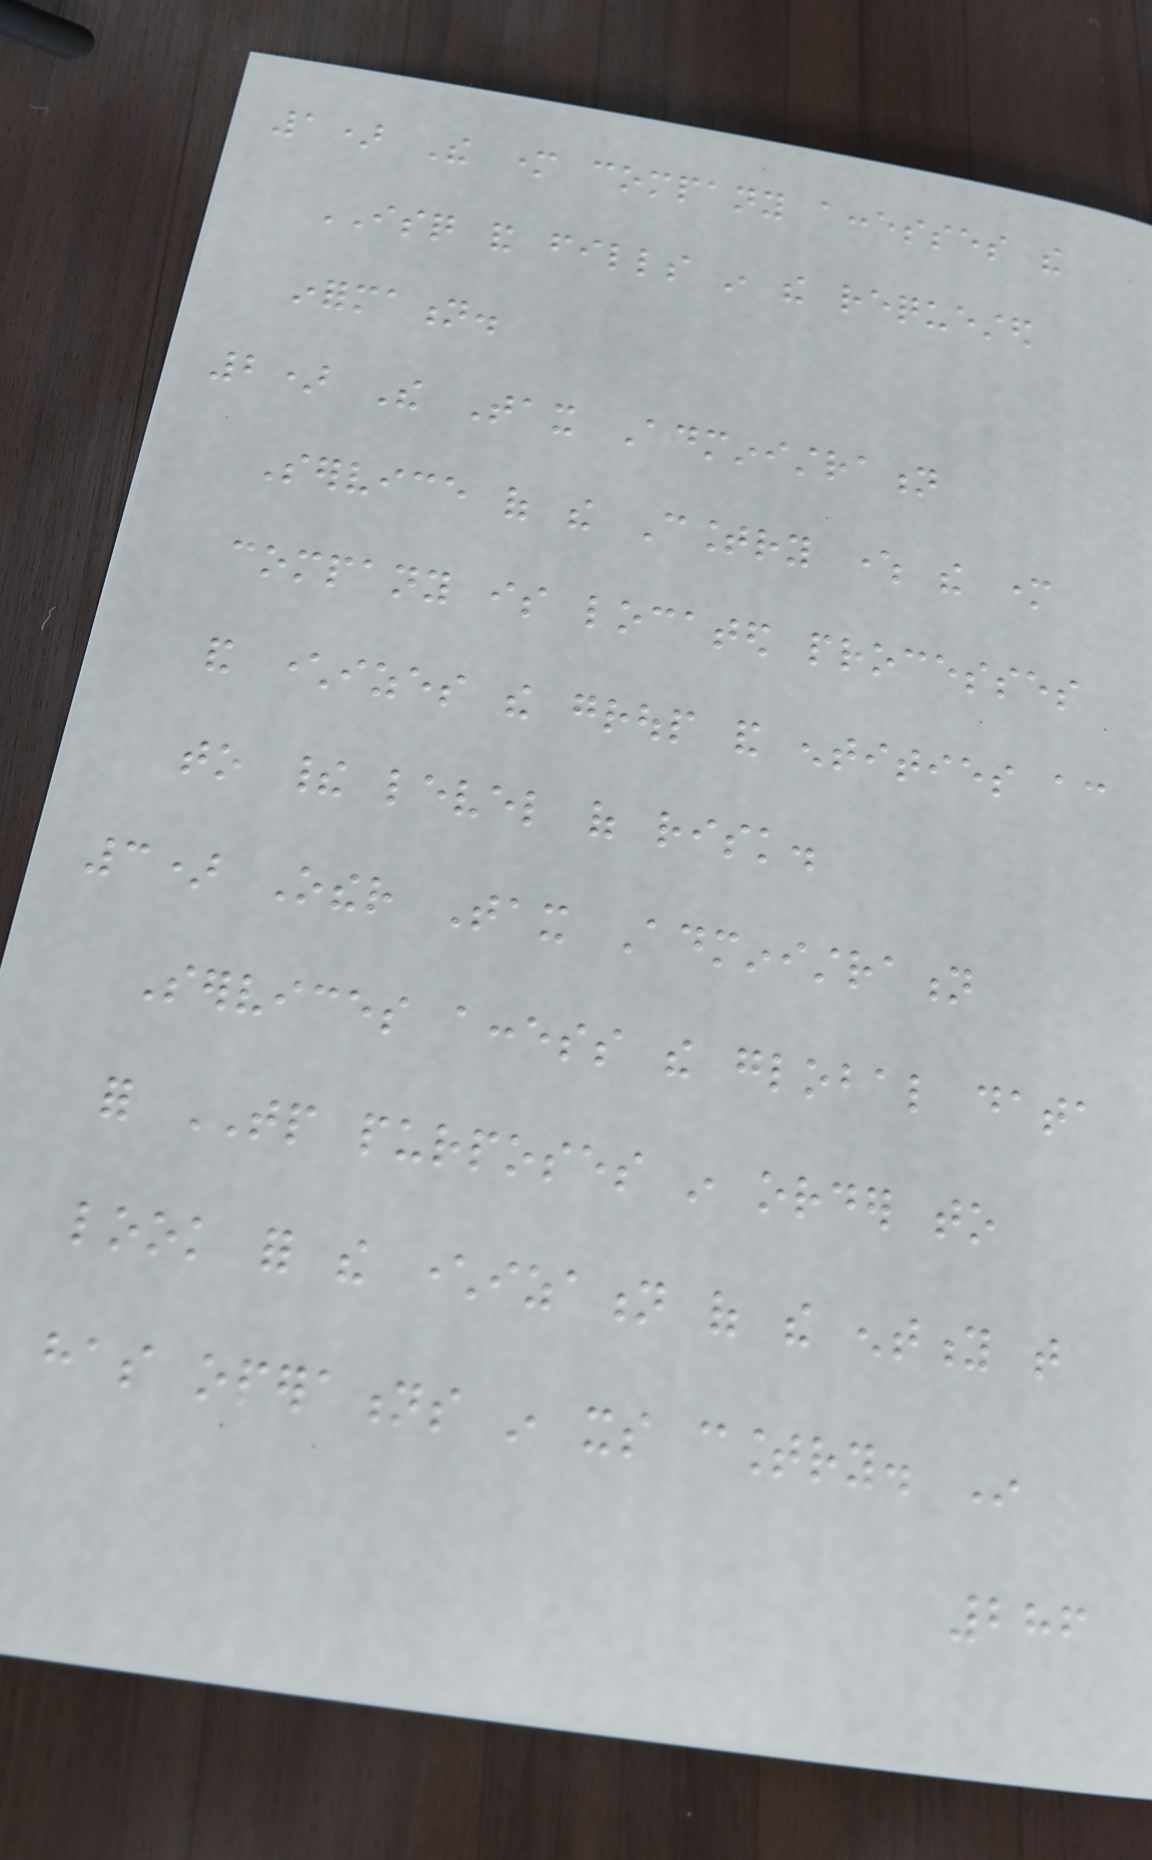1) The mother company accesses the
ISQ and fills in the requested
information.
2) The Tax Administration
Service of the Country where the mother
company is located processes
and characterizes the group and entities according
to their level of risk.
3) Other Tax Administration
Services access the global data
for TP purposes in order to
look for the characterization of the entity that
has operations in its country. In
286
